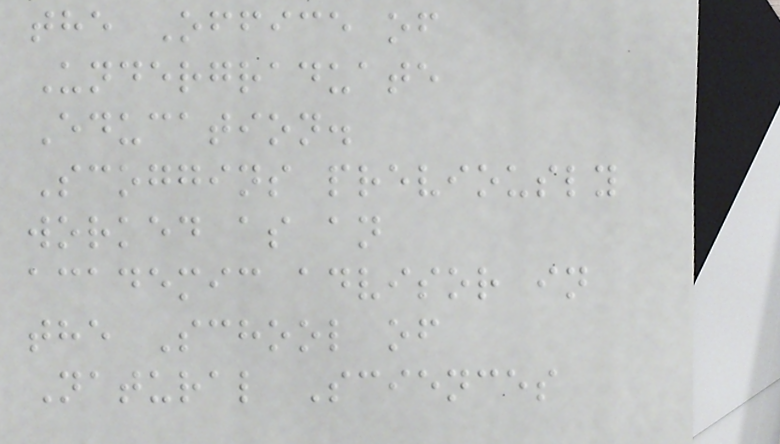the Office of
Undergraduate
Education.
Scoggins previously
worked as an
academic advisor in
the School of
Natural Sciences
